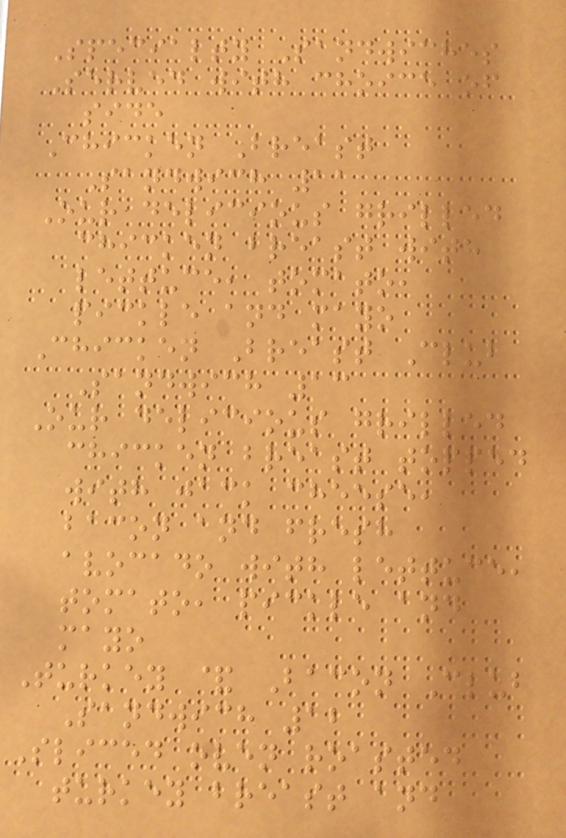Specialty Sandwiches
Served with choice of
side
Chicken Breast
Sandwich 11
Our delicious grilled
chicken breast with
lettuce, tomato,
pickle and mayo
Chicken Breast Club
Sandwich 13
Our delicious grilled
chicken breast topped
with jack cheese,
bacon and fresh
avocado with lettuce,
tomato, pickle and
mayo
Turkey & Bacon Club
Sandwich 12
Sliced oven roasted
turkey breast and
